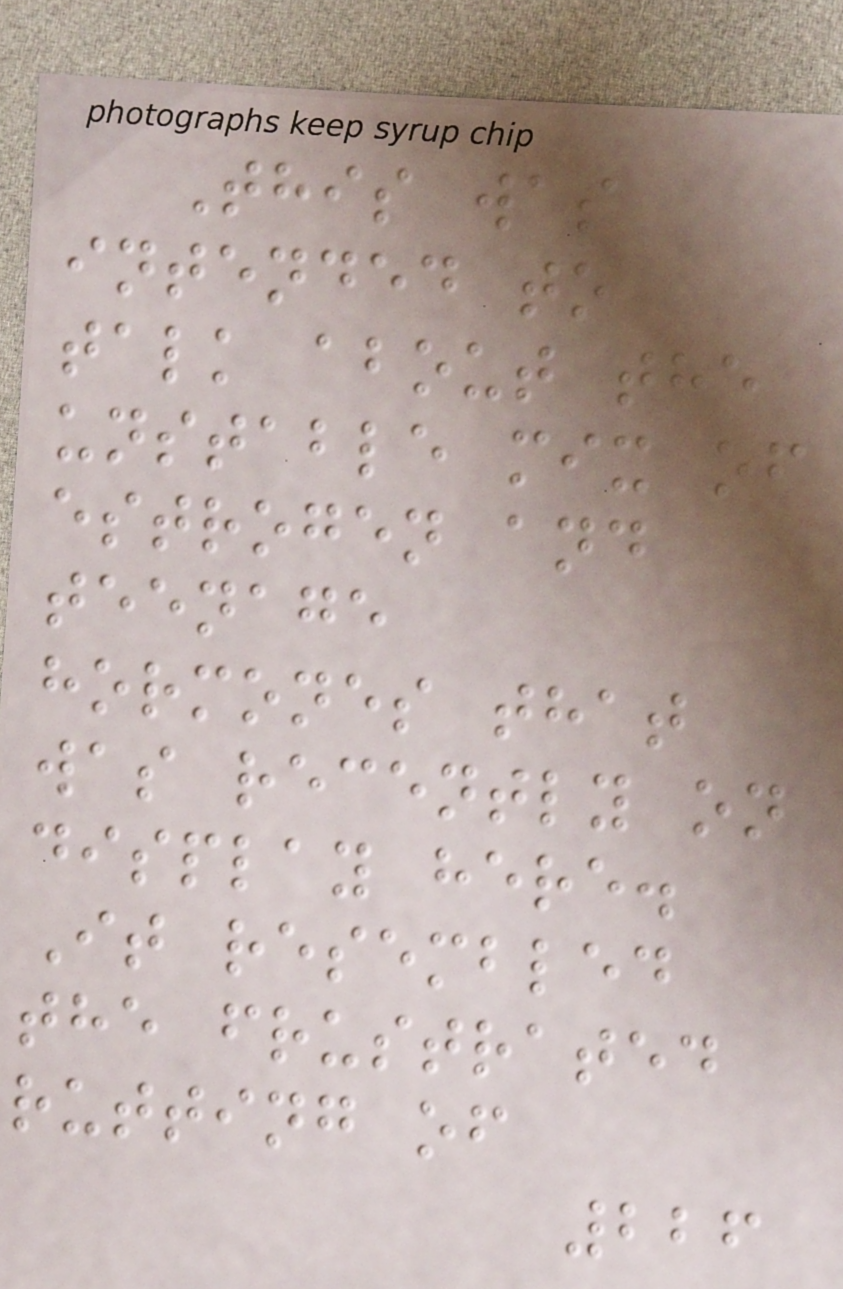This was
intended to
talk about the
unstable mix of
estrogen and
teenage
hormones that
was recently on
display here.
It resembled
the frustrated
rutting of
226
